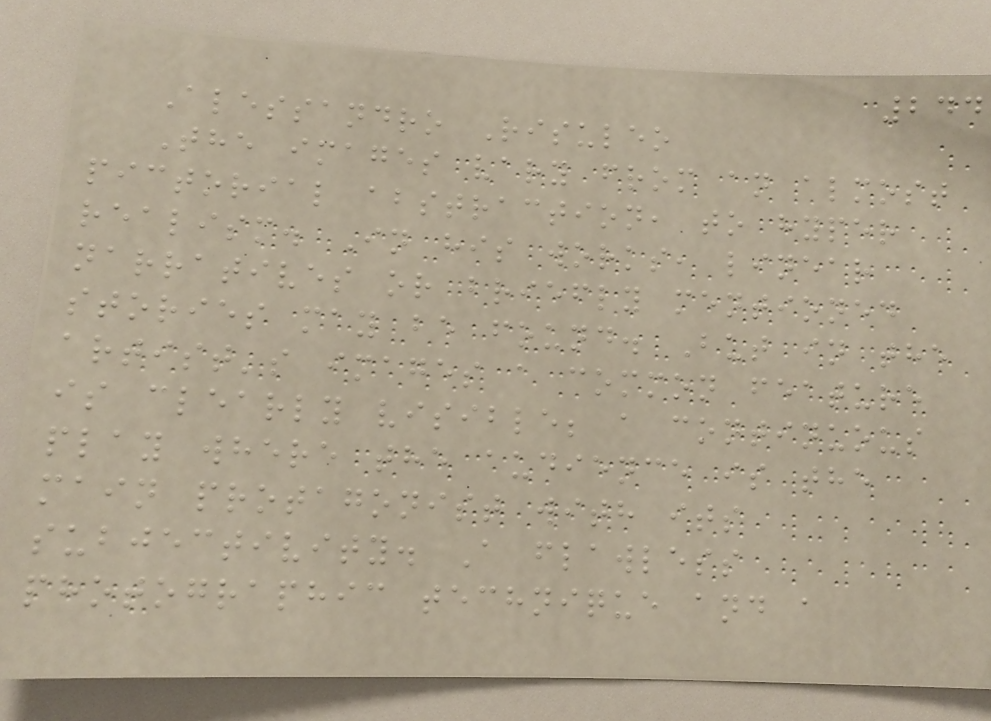244
Alessandro Risuleo
The images vary from an almost
pictorial abstraction, to hyper
realism. In his works, linear
narratives or briefly mentioned
stories may be found. But in the
artist's images a common feature
is clearly visible; a continuous
play where the audience is the
main protagonist with its
subjectivity. A flawless
photographic technique and a
